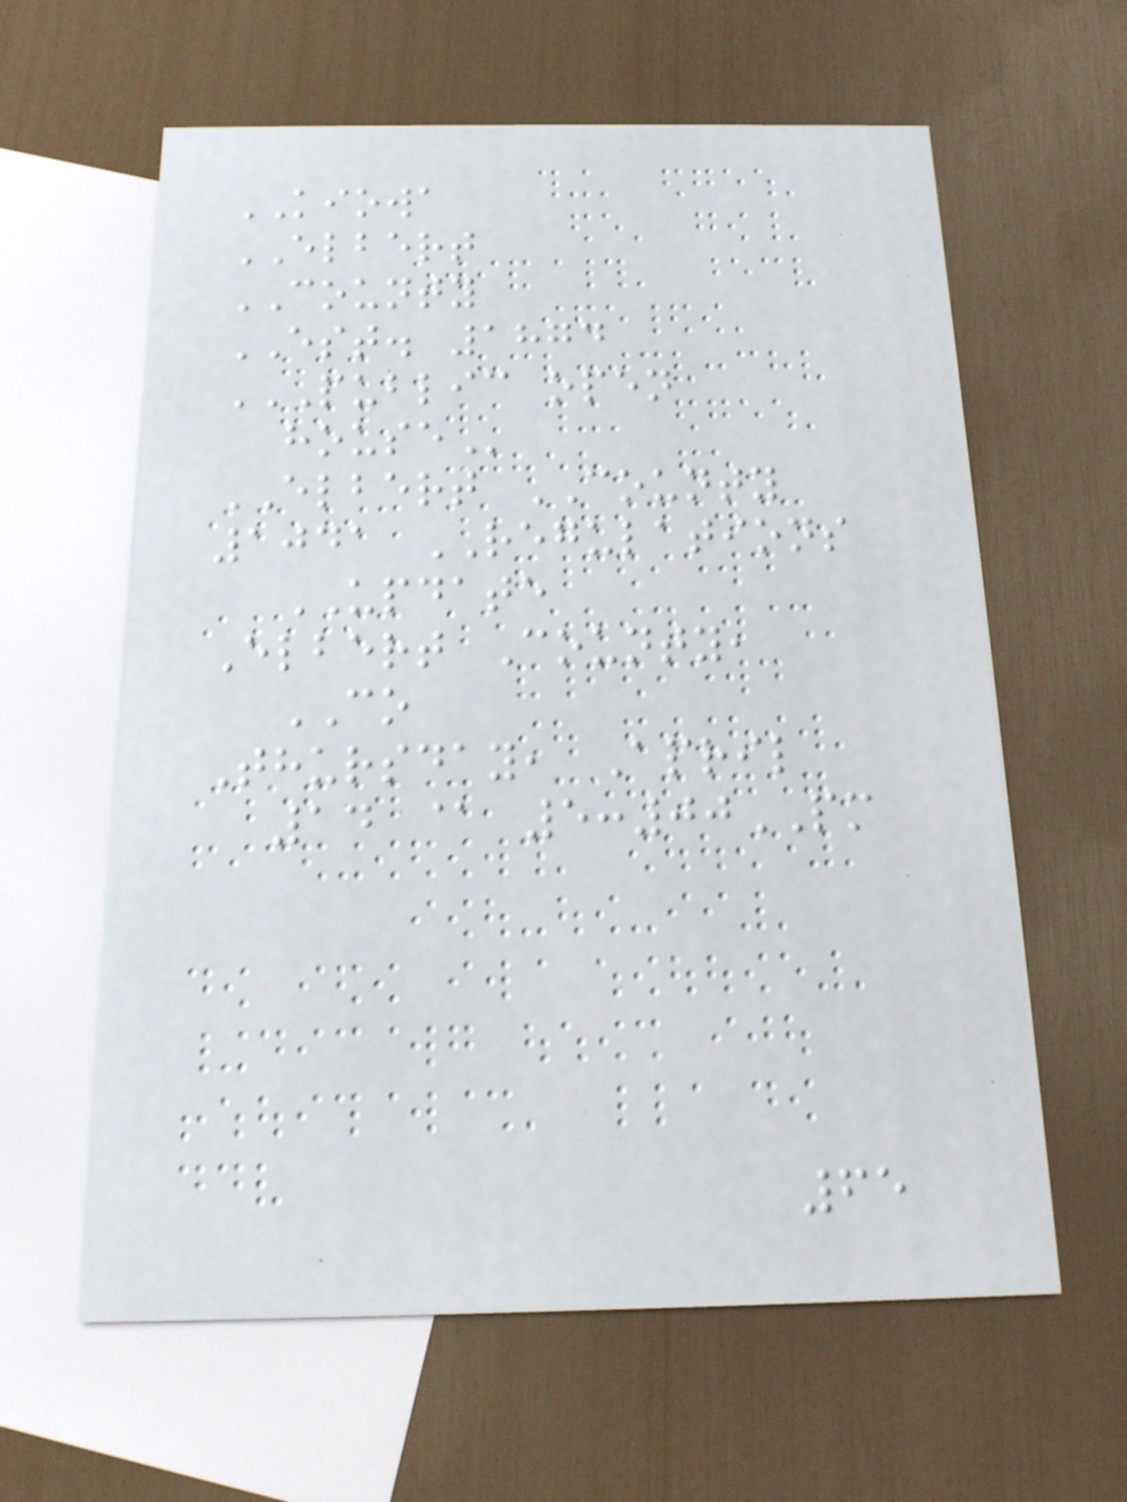KIOWA
ELBERT
COUNTY
EST. 1874
PUBLIC OPEN
HOUSE
ELBERT COUNTY
1041 REGULATIONS
UPDATE
Elbert County,
CO
Thursday, April
14 @ 5:00PM
65
